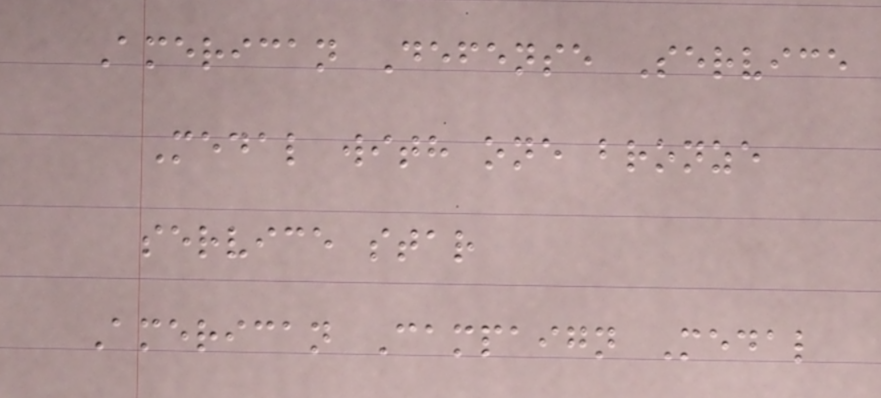American Defense Service
Medal with one bronze
service star
American Campaign Medal
